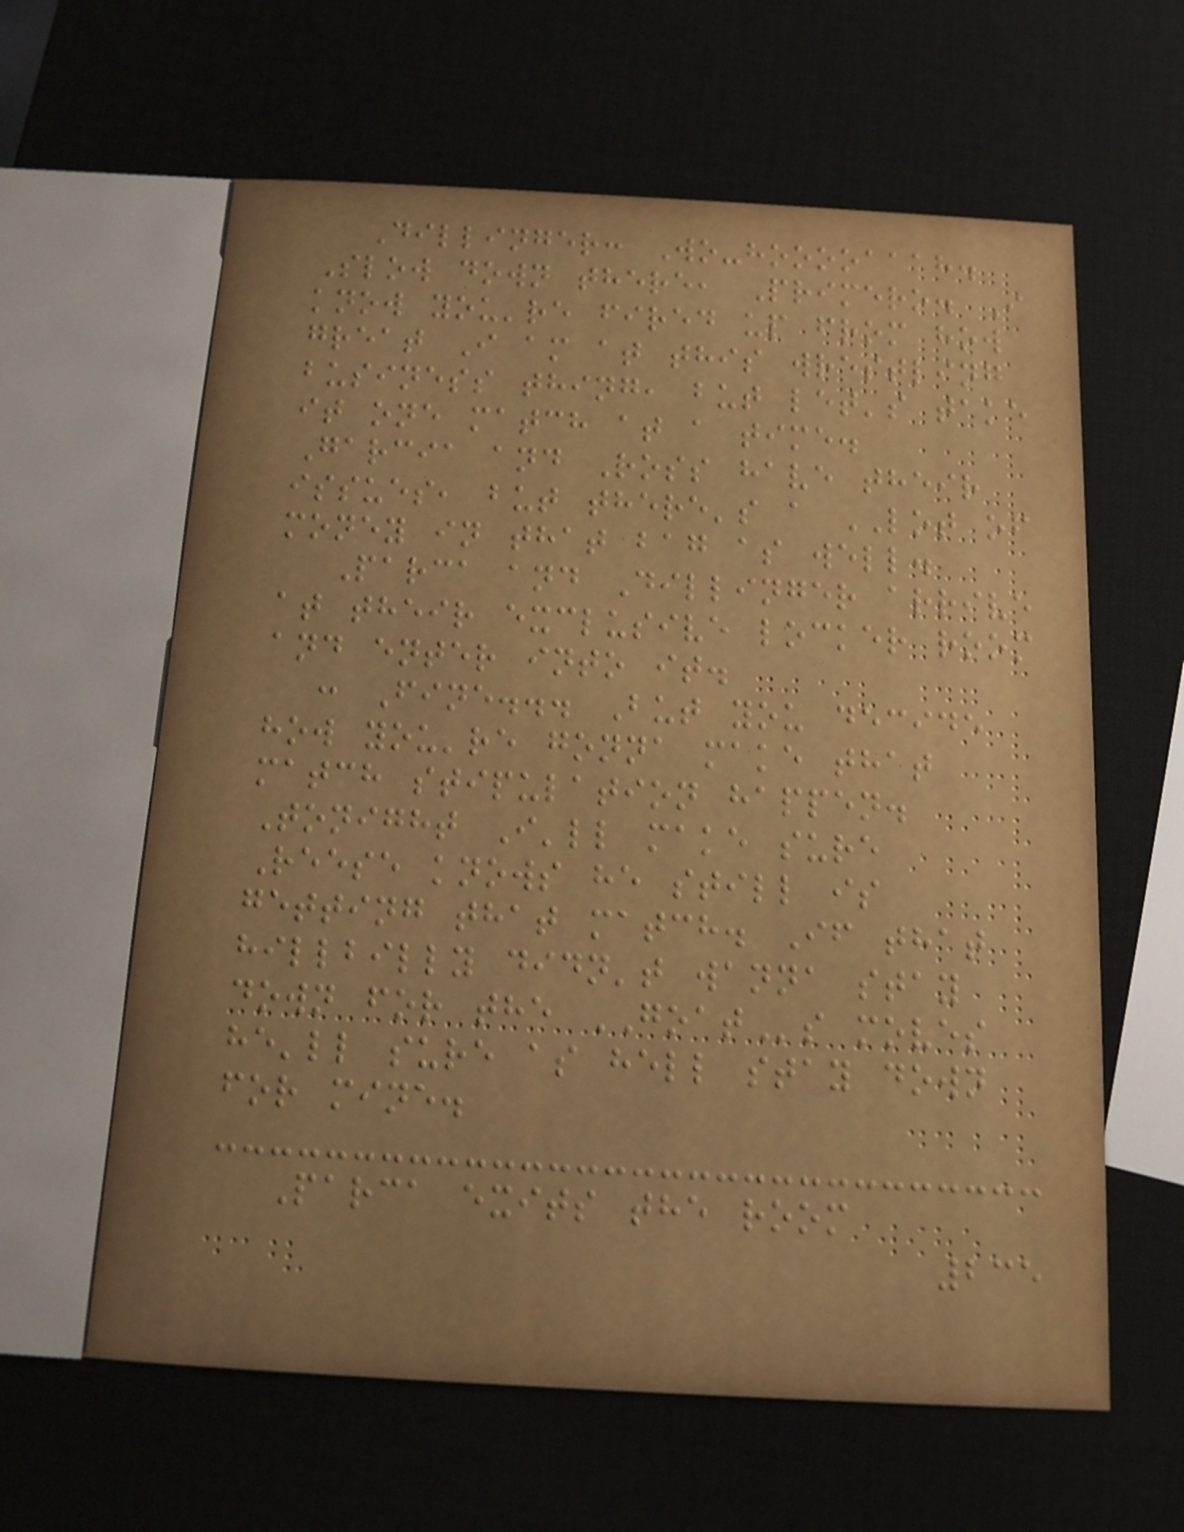Dillinger: Wo-hooooaaah.
Slow down there, Primero. I
know you're fired up from how
great I am at this wrestling
business thing, but let's take
it one match at a time.
Garcia and Ross have their
issues, but there's a LOT of
money in that bag as well.
Parca and Dillinger arrive
at their exclusive locker room
and enter into it.
: Fine... But you decide
how you're gonna make that
match stipulation happen.
Tonight I'll make sure
Reese knows he still is
getting that match. If that
hillbilly didn't wanna stay
down for the GOATs moves
he'll sure as hell stay down
for mine.
Parca exits the room
235
